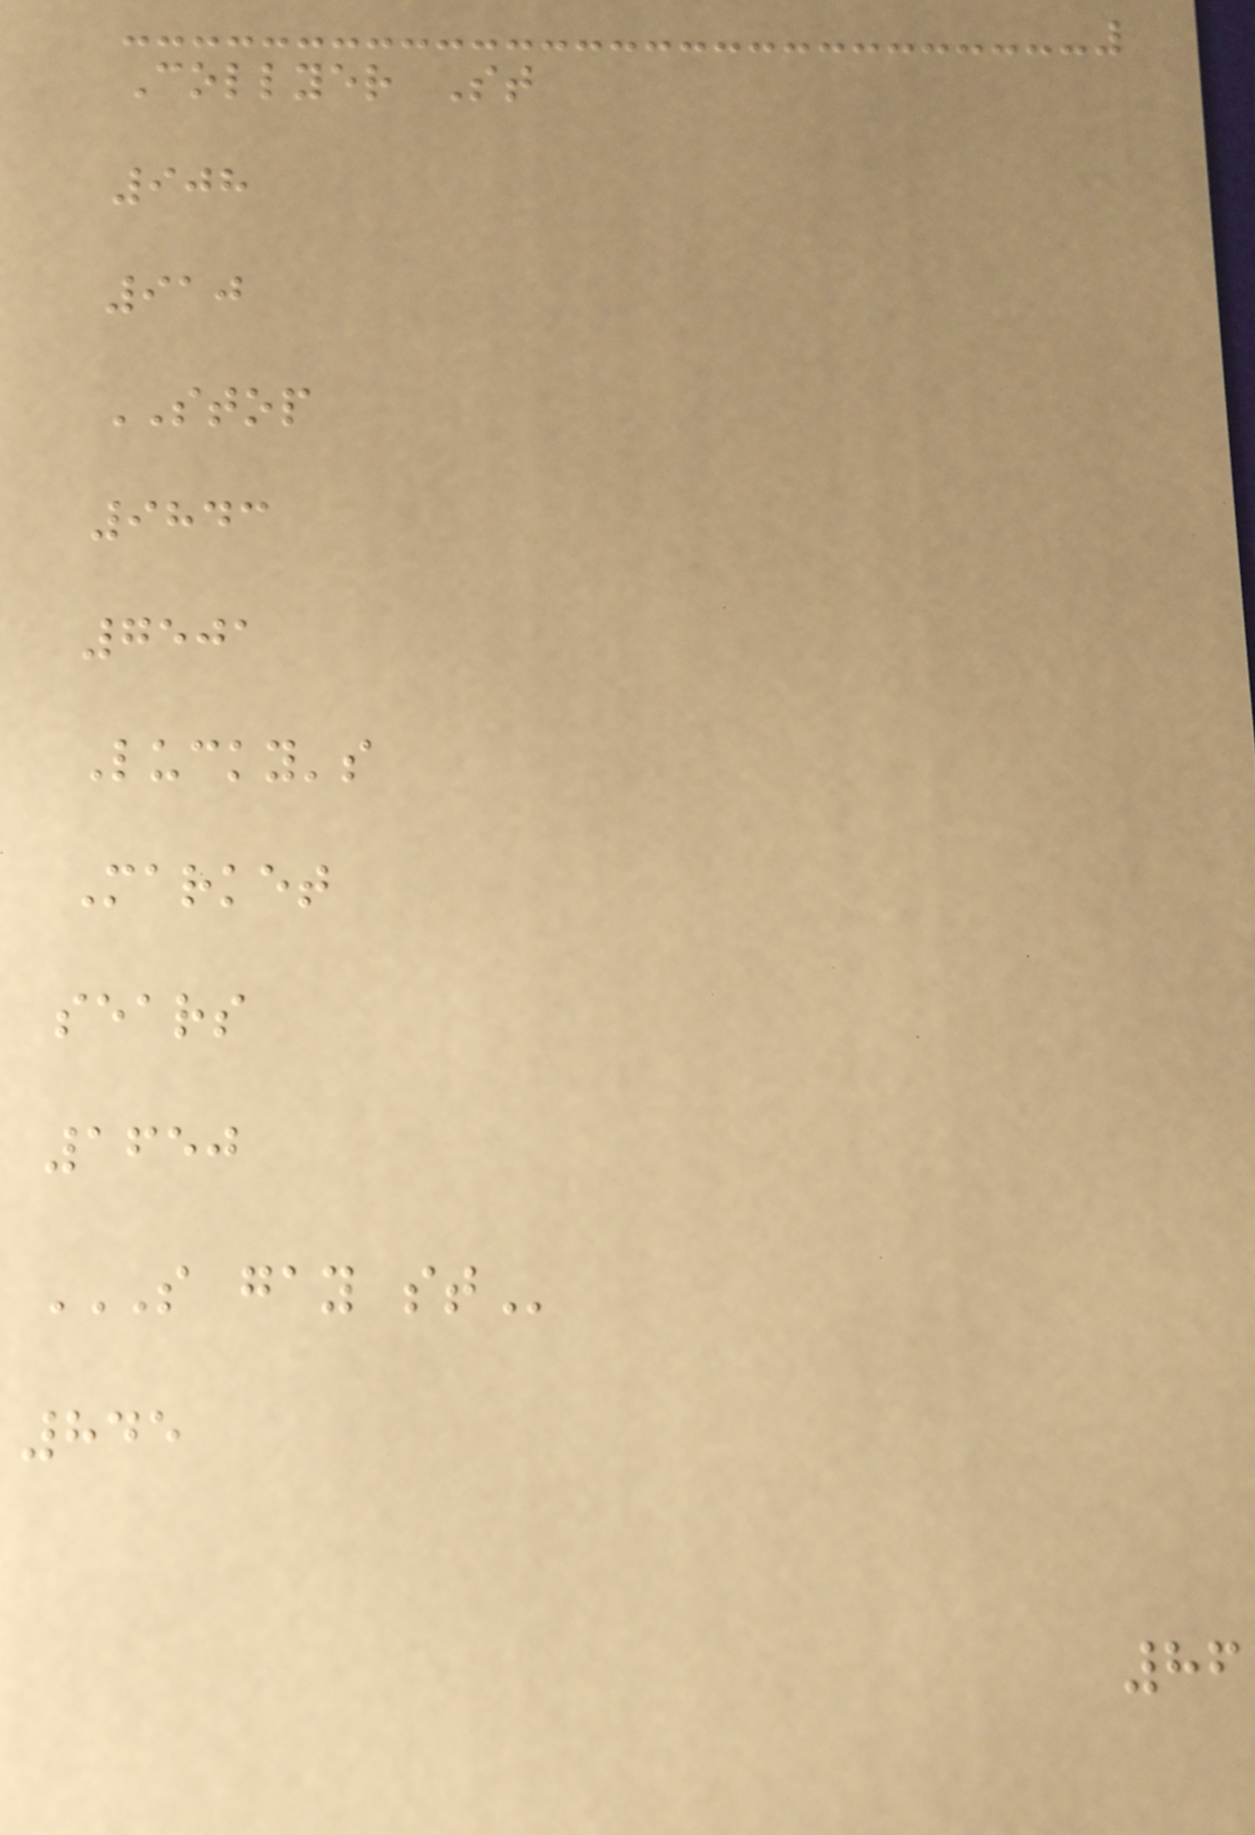Collyer St
908
910
STOP
9843
7501
Lucky's
Market
sears
1650
S GAY ST
845
86
